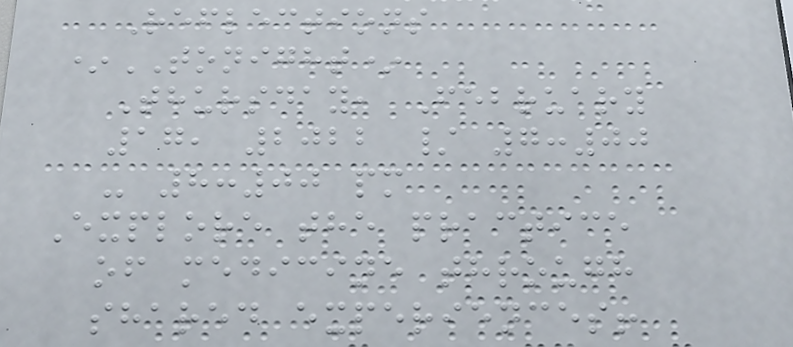Reflections
*TONIGHT*
Thursday, February
17, 2022 / 7:00
- 8:00 pm
Explore the practice
of medicine through
shared experiences!
